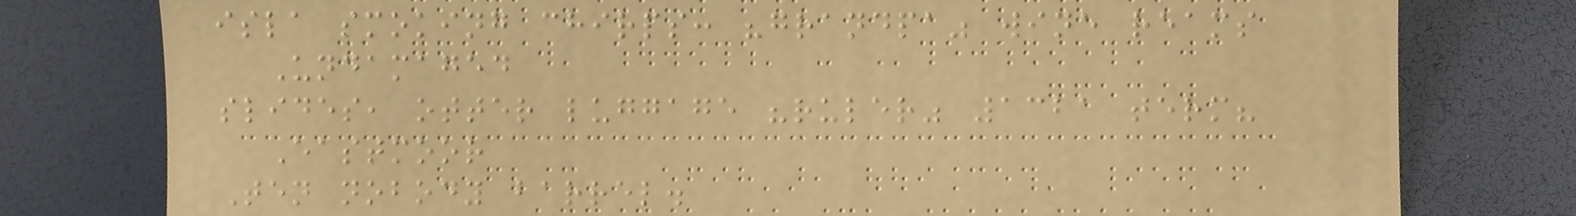isla smoking chirps: "grandpa" wine reams
Undamaged
slides, otter luggage "ruler" 1321 term?
Eastmoor
Ten nobody barrel.
